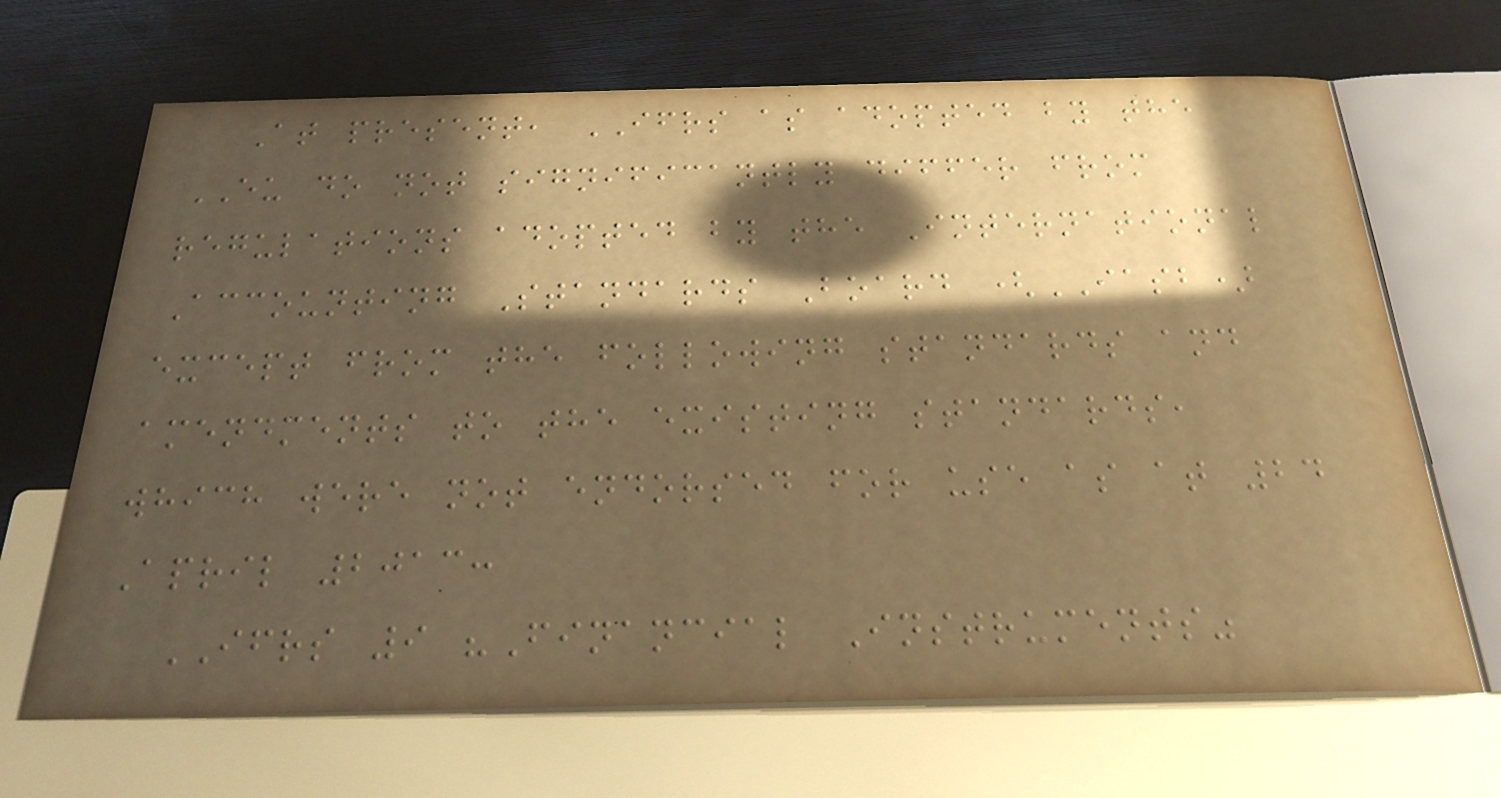At present, IFRS as adopted by the
EU do not significantly differ from
regulations adopted by the International
Accounting Standards Board (IASB)
except from the following standards and
amendments to the existing standards,
which were not endorsed for use as at 24
April 2013:
IFRS 9 "Financial Instruments"
